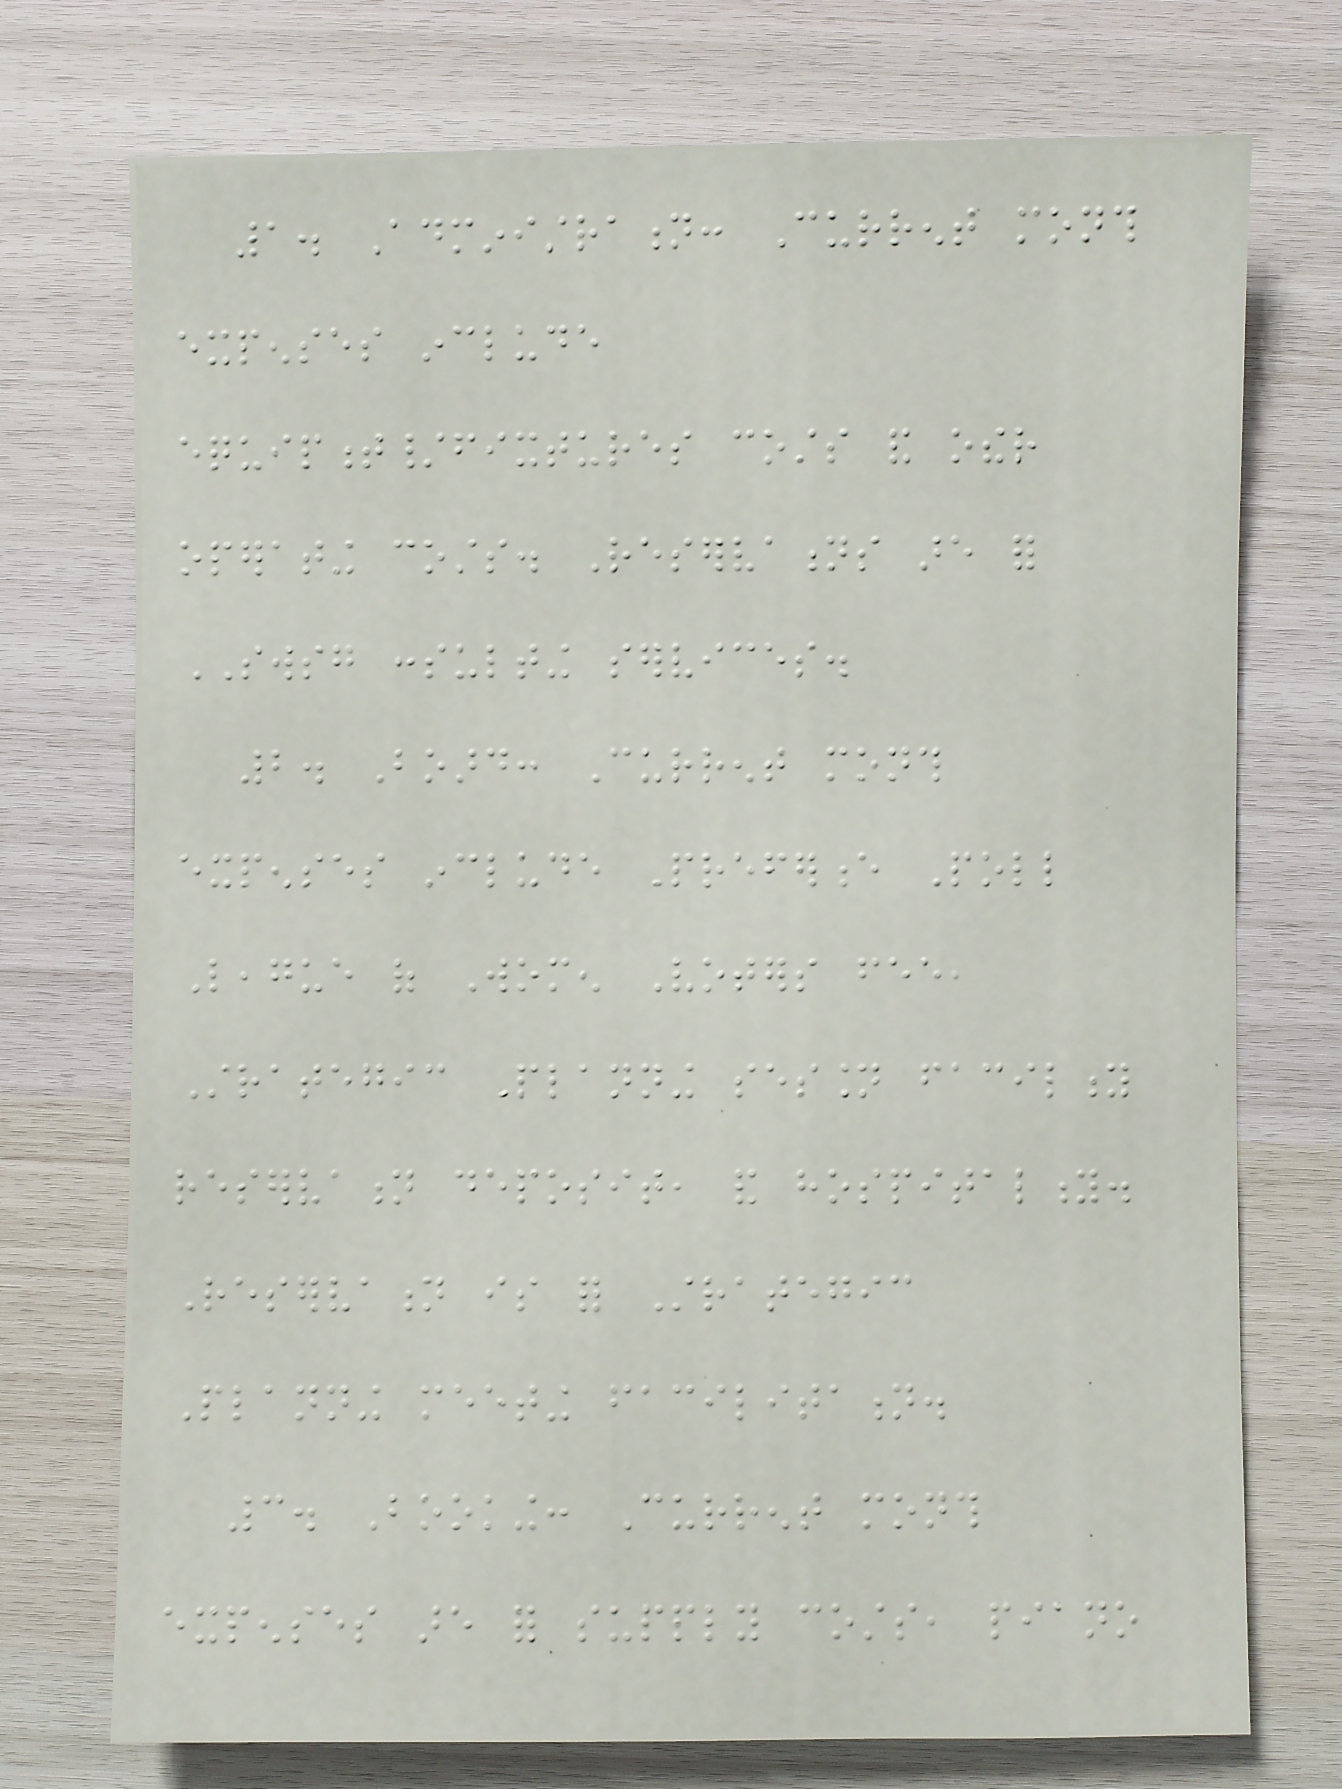1. Administration: Current month
expenses include
equipment/fixtures costs and other
operating costs. Reservations are for
SWSG consulting services.
2. Board: Current month
expenses include Preference Poll
League of Women Voters fee,
Strategic Planning session facility
reservation deposit, and hospitality.
Reservation is for Strategic
Planning meeting facilitation.
3. Booking: Current month
expenses are for supply costs, piano
